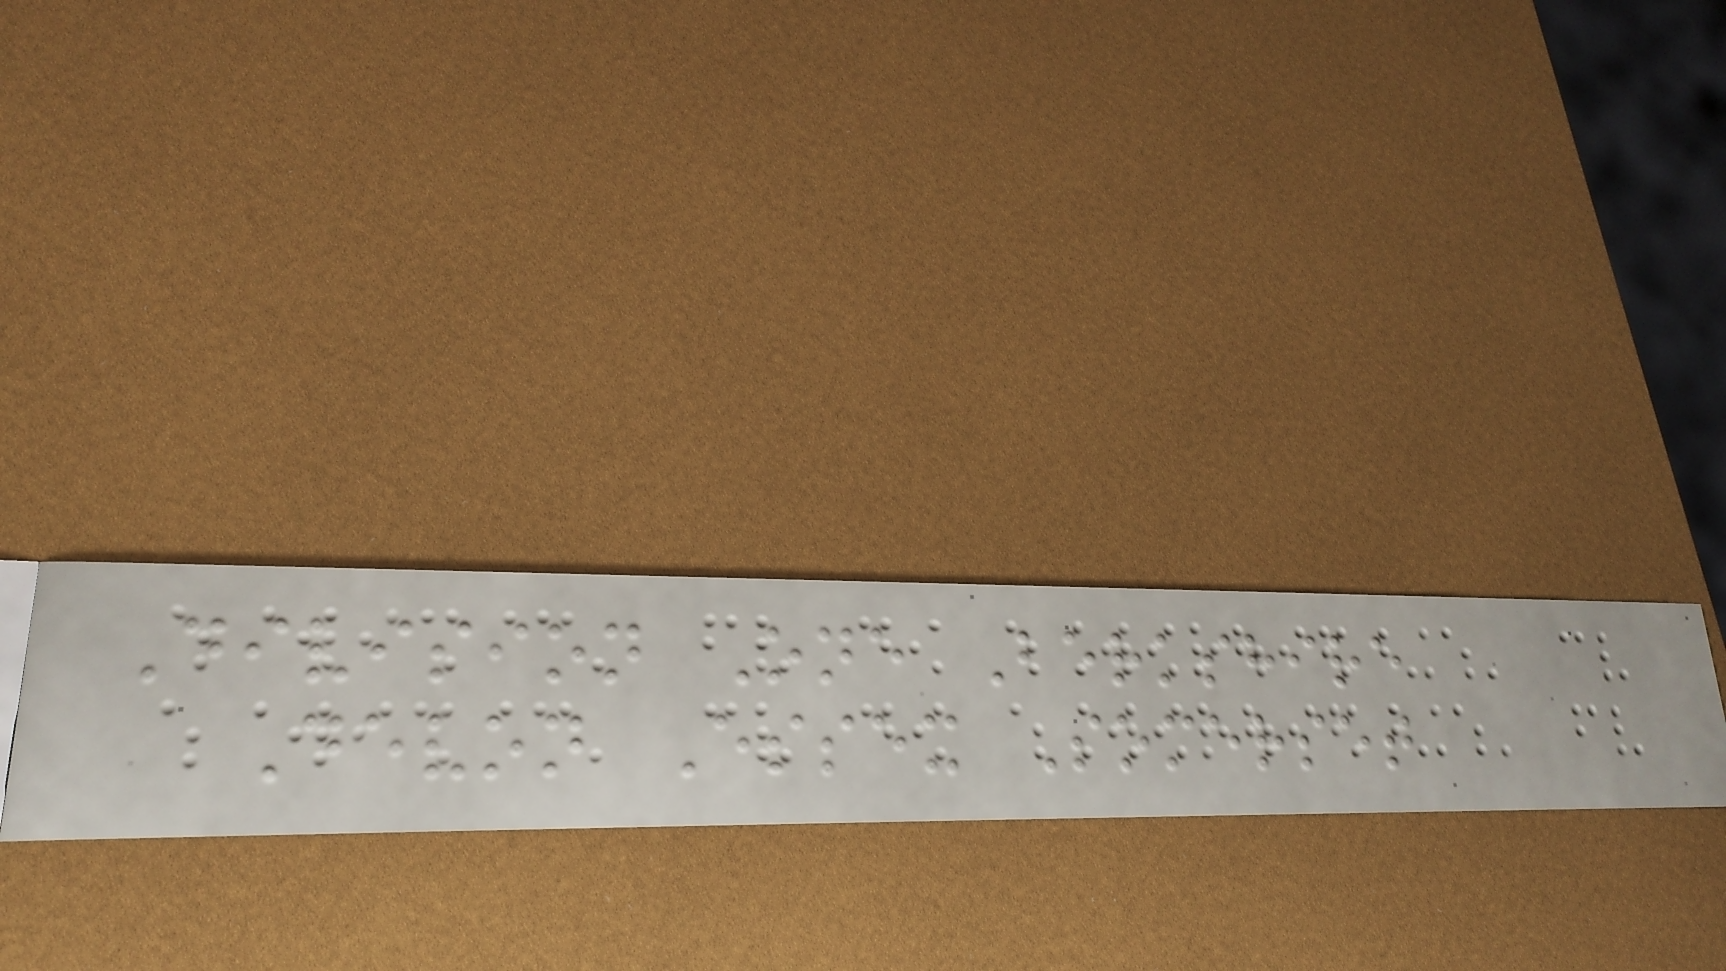Division One Berkshire
Devon Essex Somerset
